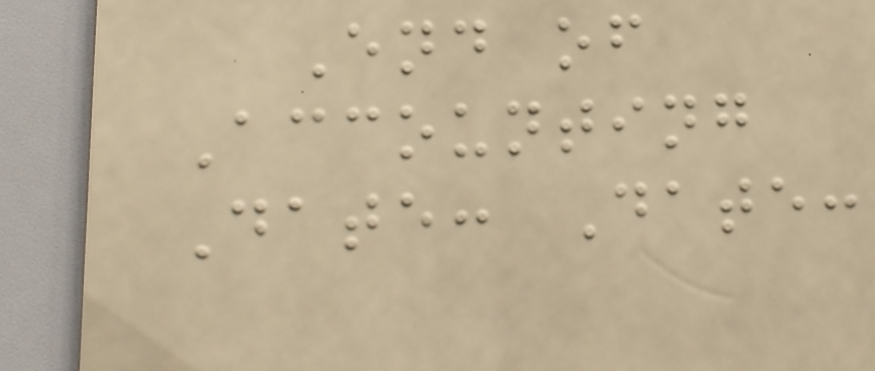End of
Accounting
Date: Date:
